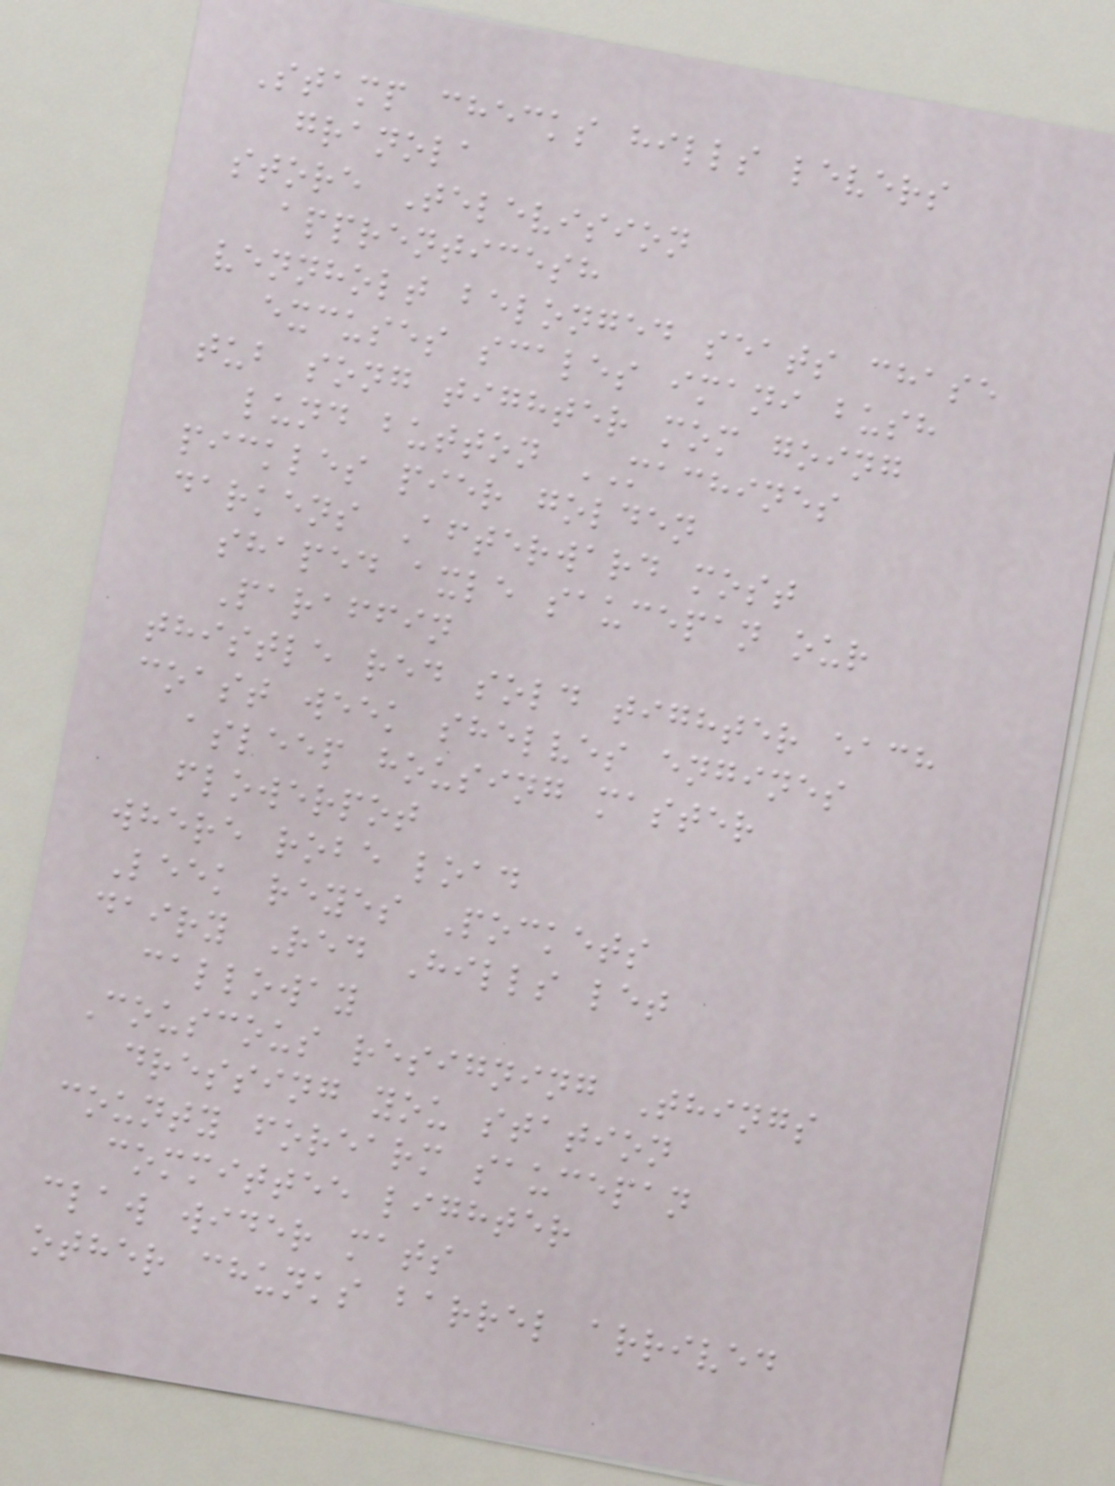Stamp checks hills levers
granola
store Television
apprenticesh
vennholt belonged seats chase
excuses scales imani bush
tub song tighter mom going
lund button MACHINES
pickles pier golden
darkens Afterward most
shaped axle saucepan our
Paraffin
thistle red sold tighter each
coast week shelves engines
asleep housing master
flowerpot
where robe load
Leek reyes Pockets
dairy Red Hills let
calloway
Couscous resigning Things
dressing you station
county forearm saucepan
committee lighter
claw wider mats
other chunks barrel arrived
